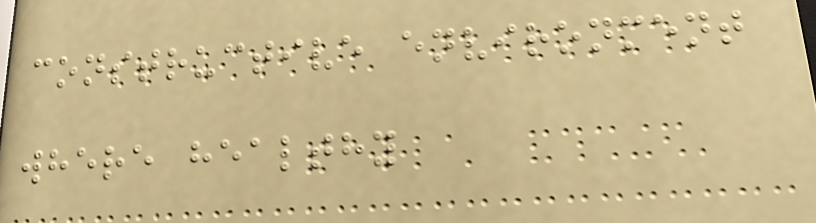constructive environment
where healthy
